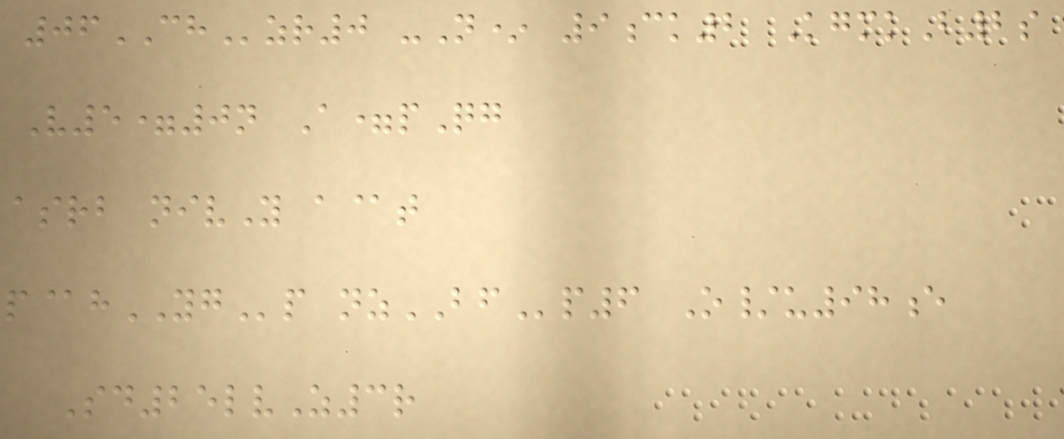06CHzr0 -N* 9ck2 KgmkB2s
V5=0n A=pQg
asrb nivY a@t
p@hYGp nzBFp6 O/u98e
Sd25lvZ3r
